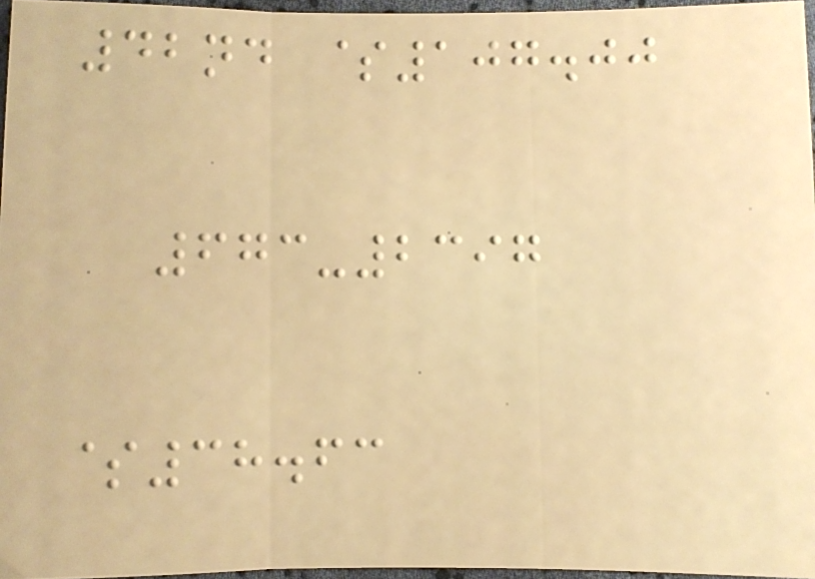42nd $107.00
673-2397
$38.63
